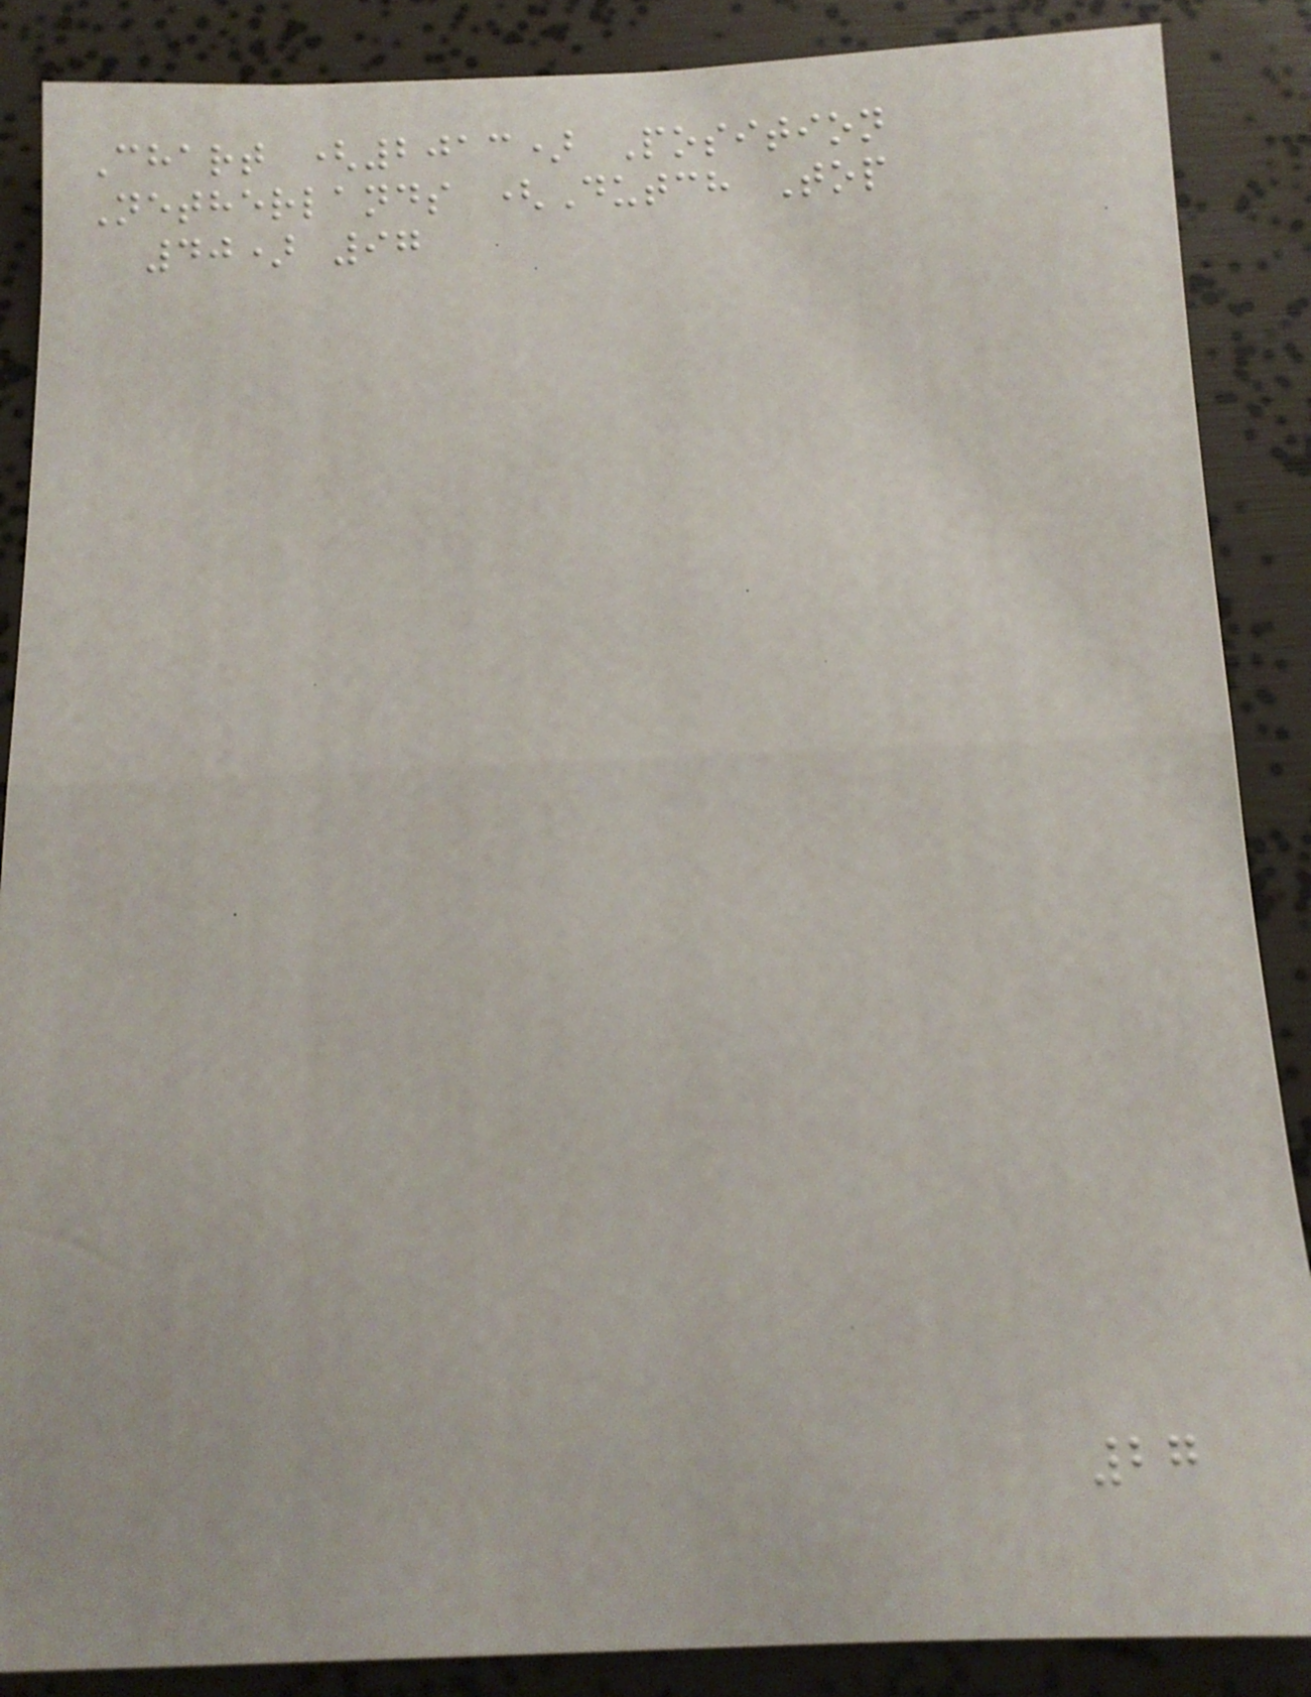Chart (2013) Position
Netherlands (Dutch Top
40) 97
27
